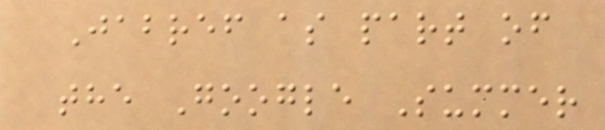Jabref as part of
the Google Summer
